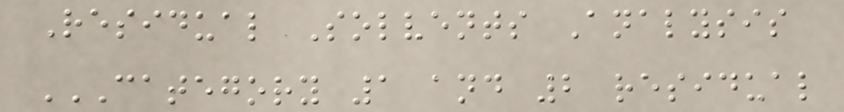Residual Solvents Analysis
CATEGORY 1 AND 2 RESIDUAL
